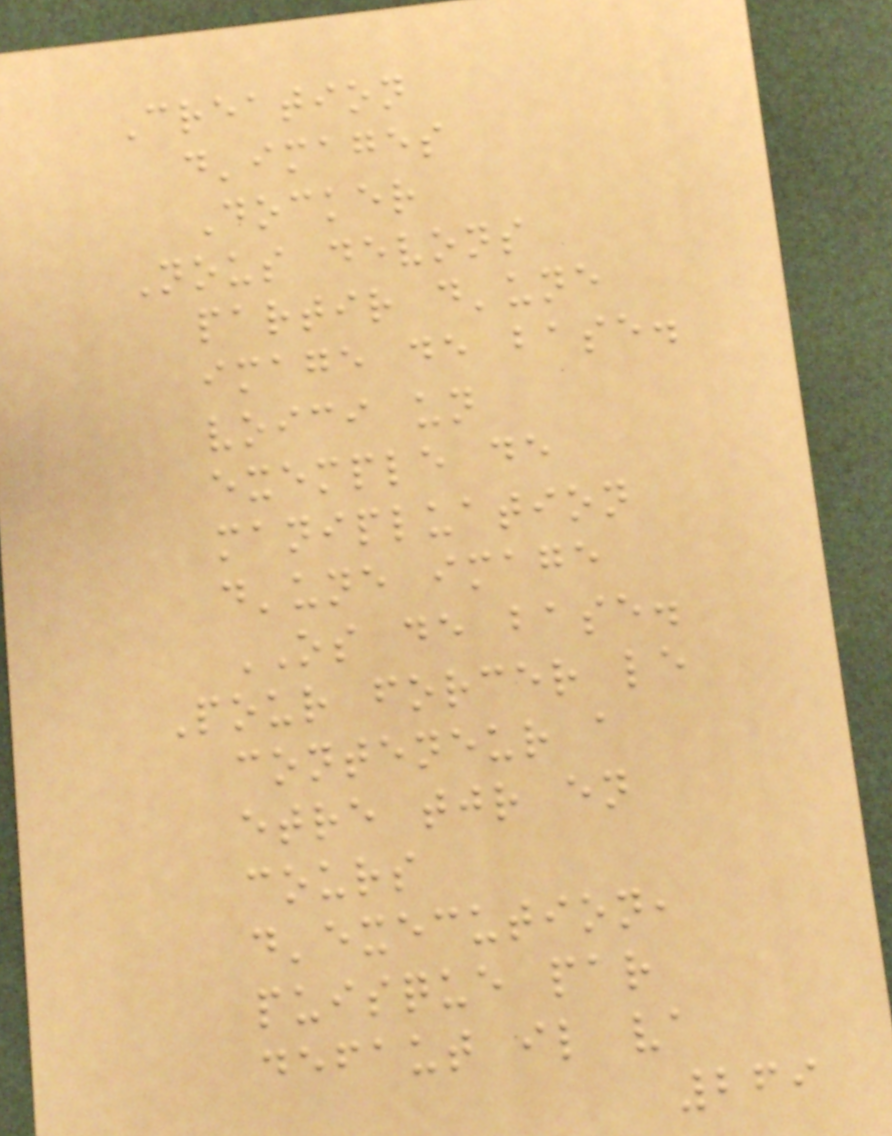Creation
d'images
Docker
Nous devons
partir d'une
image de base.
voici un
exemple de
manipluation
d'une image
OS de base.
Pour forcer le
conteneur a
etre tjr en
cours
d'execution,
puisque par
defaut il va
269
